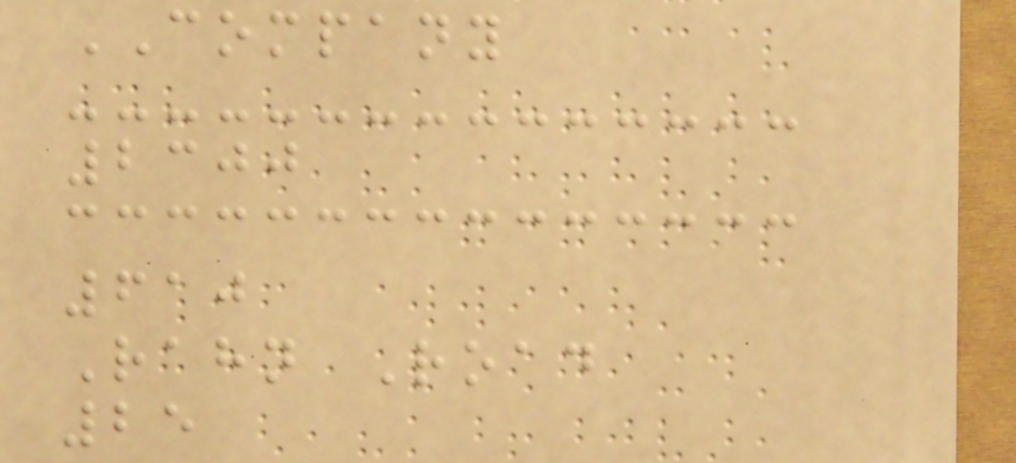COMPANY
2300
610
Rahn Road
25
